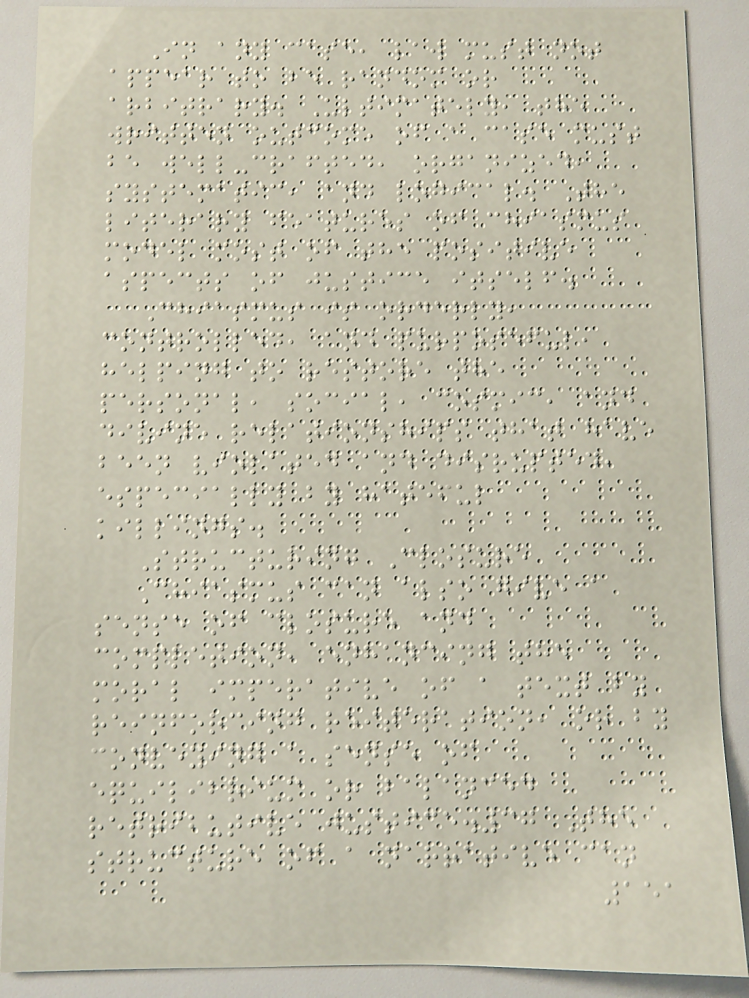In any case, law must not
appear to be random or
arbitrary. Ultimately, the
written outcome of a case must
be well-crafted, organized,
systematic, and logical. The
literary features of chiasmus
model most of the positive
aspects of justice itself.
Chiasmus is orderly,
controlled, and purposeful,
helping to restore the
personal, social, cosmic, and
divine relationships that have
been violated and disrupted,
especially by hateful
killings.
Structuring Closure
Chiasmus can also give a
sense of closure and
completion, enhancing the
moral imperative of a text by
reinforcing reiteration, or by
conveying a sense of
equilibrium or balanced
retributive justice.37 The
structure of a narrative can
151
